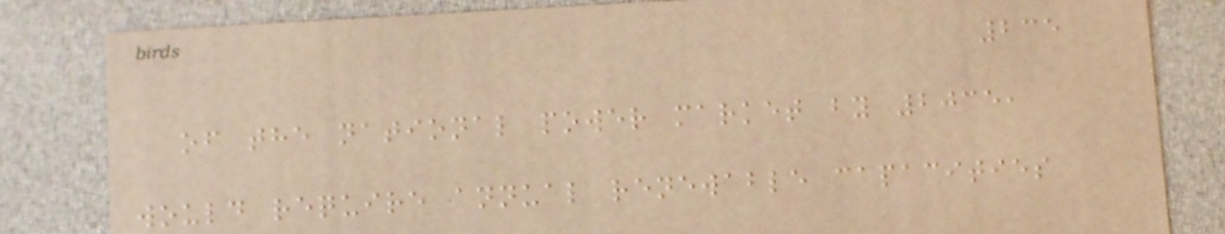235
of the national power market by 2035,
would require annual renewable capacities
